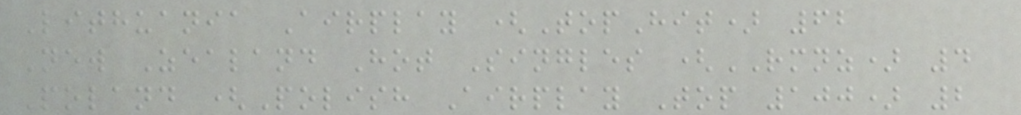Lithuania Airplay (TopHit) 62
New Zealand Hot Singles (RMNZ) 4
Poland (Polish Airplay Top 100) 2
